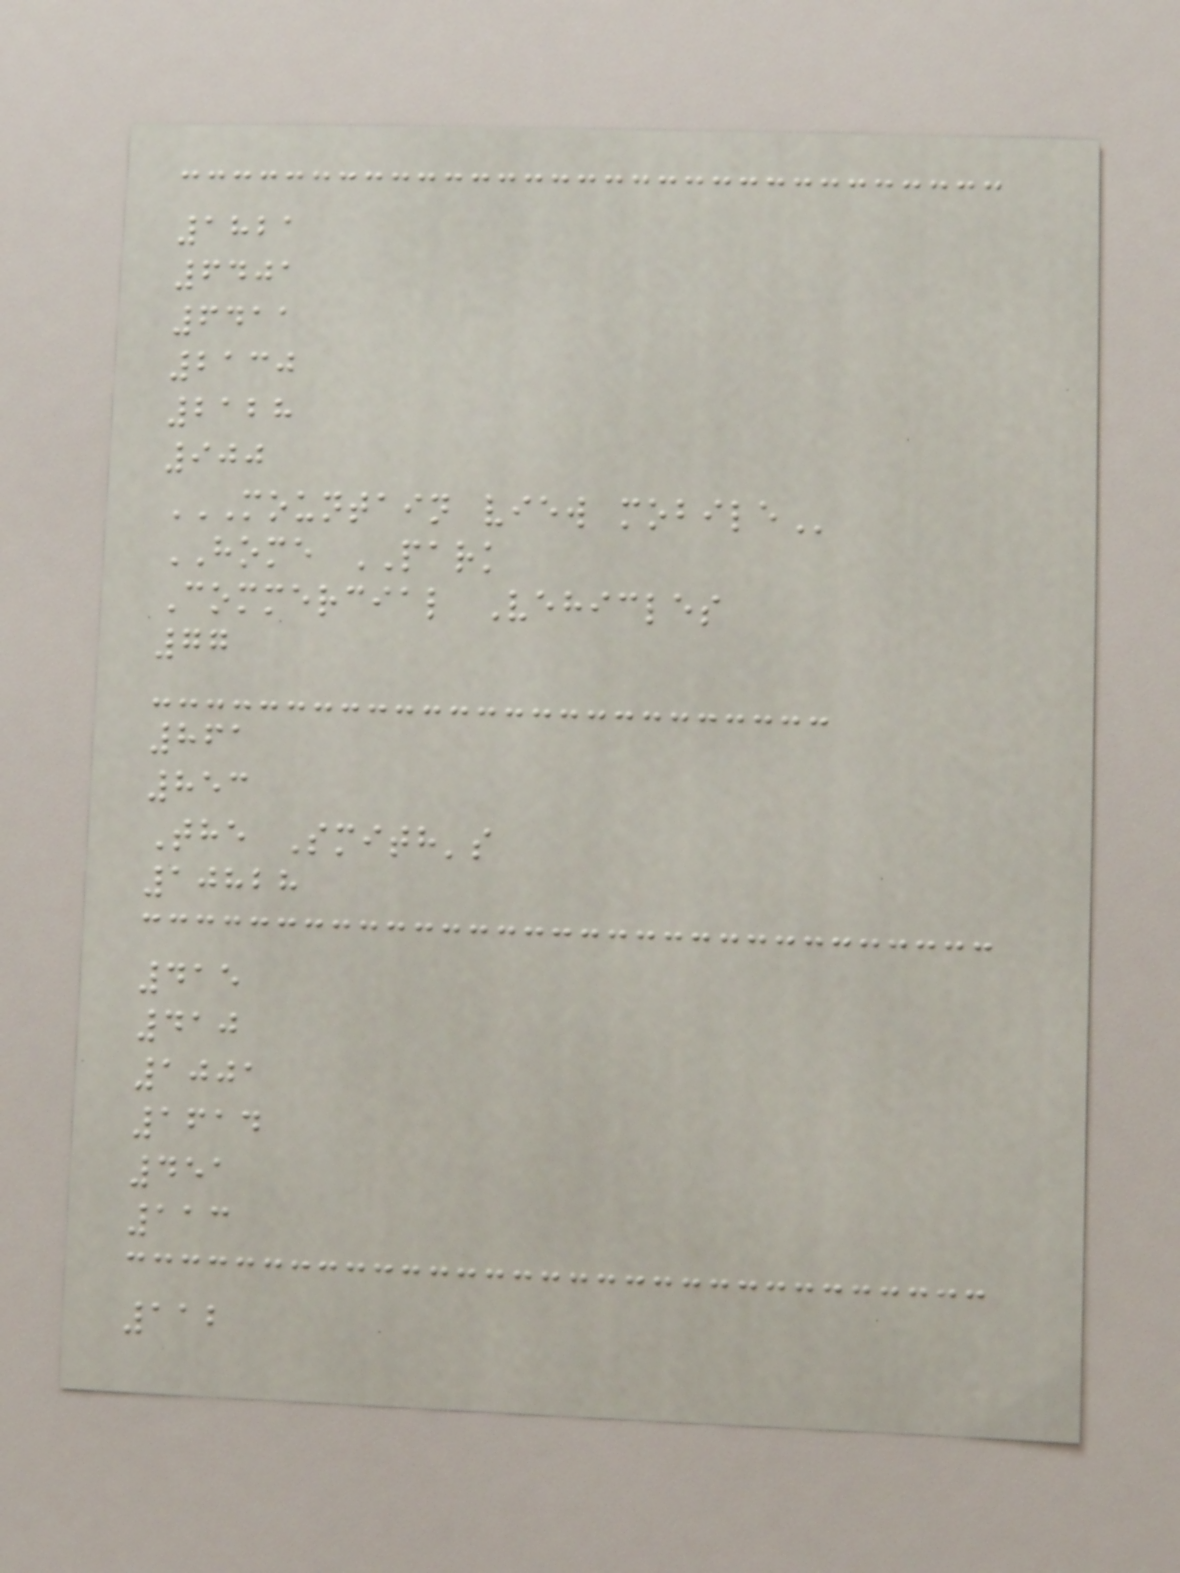1821
6401
6411
2130
2128
900
MOUNTAIN VIEW MOBILE
HOME PARK
Commercial Vehicles
77
861
853
The Smith's
10828
415
410
1001
1614
451
113
112
